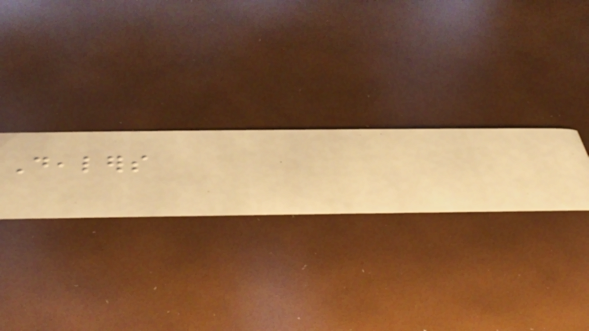Dealers
